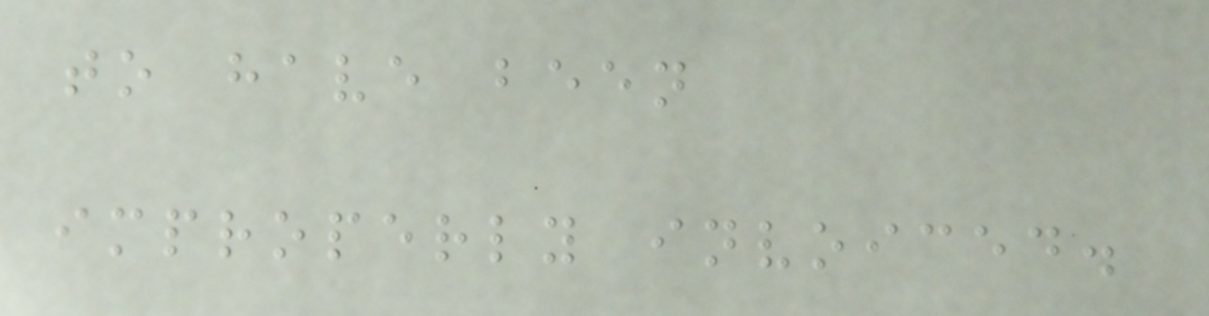to have been
improperly invoiced.
